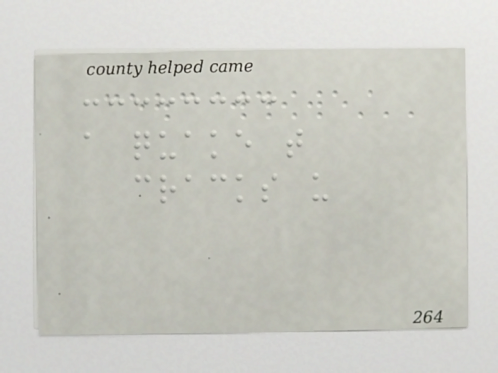a quake that
cracks us
